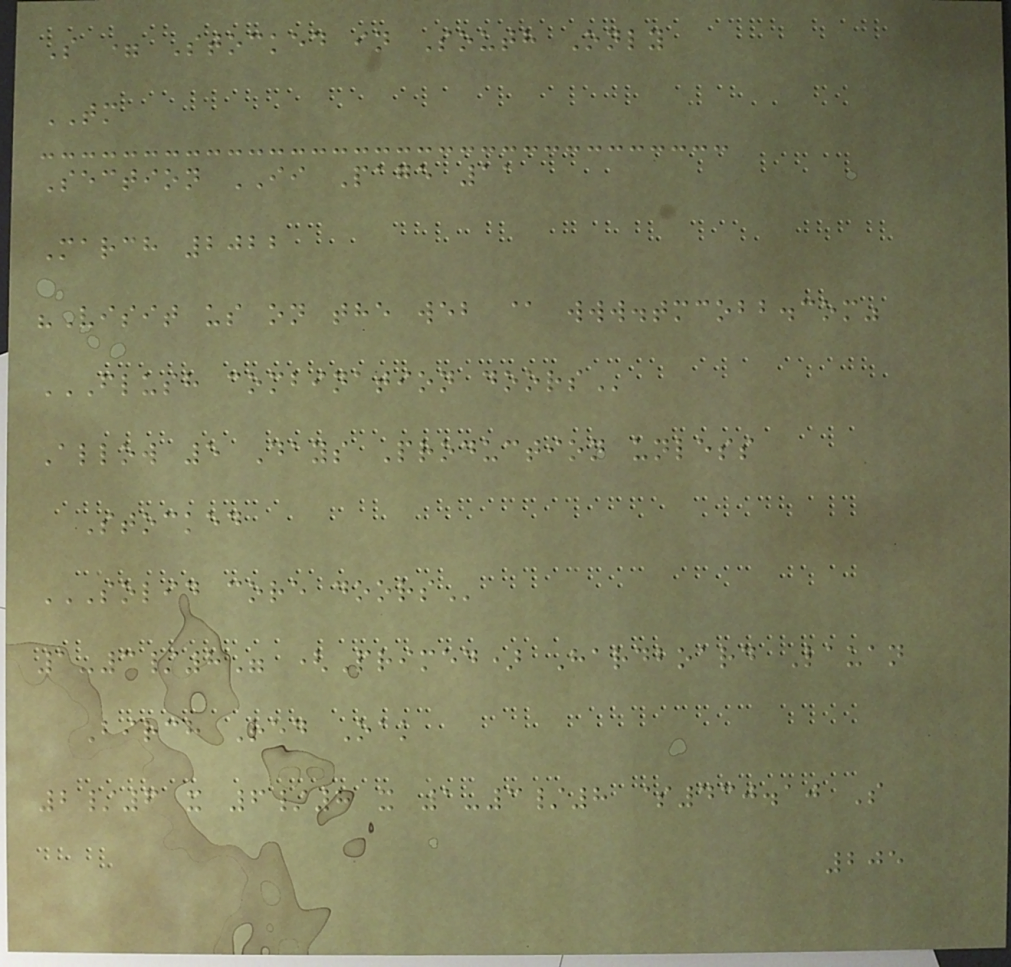S = Stocked in South Only
TM
Section II Page 11
March 2022
"Visit us on the web @ www.tmcobb.com"
FLUSH COMBINATION DOORS
Allow 5 Days Production unless
Stocked
SOLID CORE DOORS
1-3/8" (Primed) Hardboard Lauan
Birch Red Oak
2/6 x 6/8 x 1-3/8 $430.10 S
205
